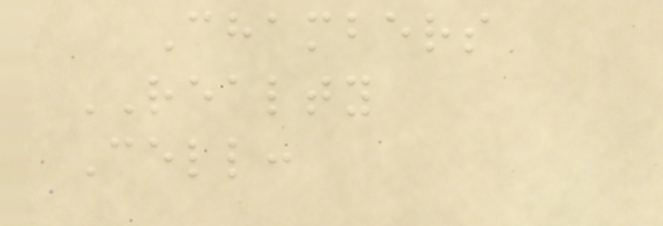Chambers
REALTY
Cell:
